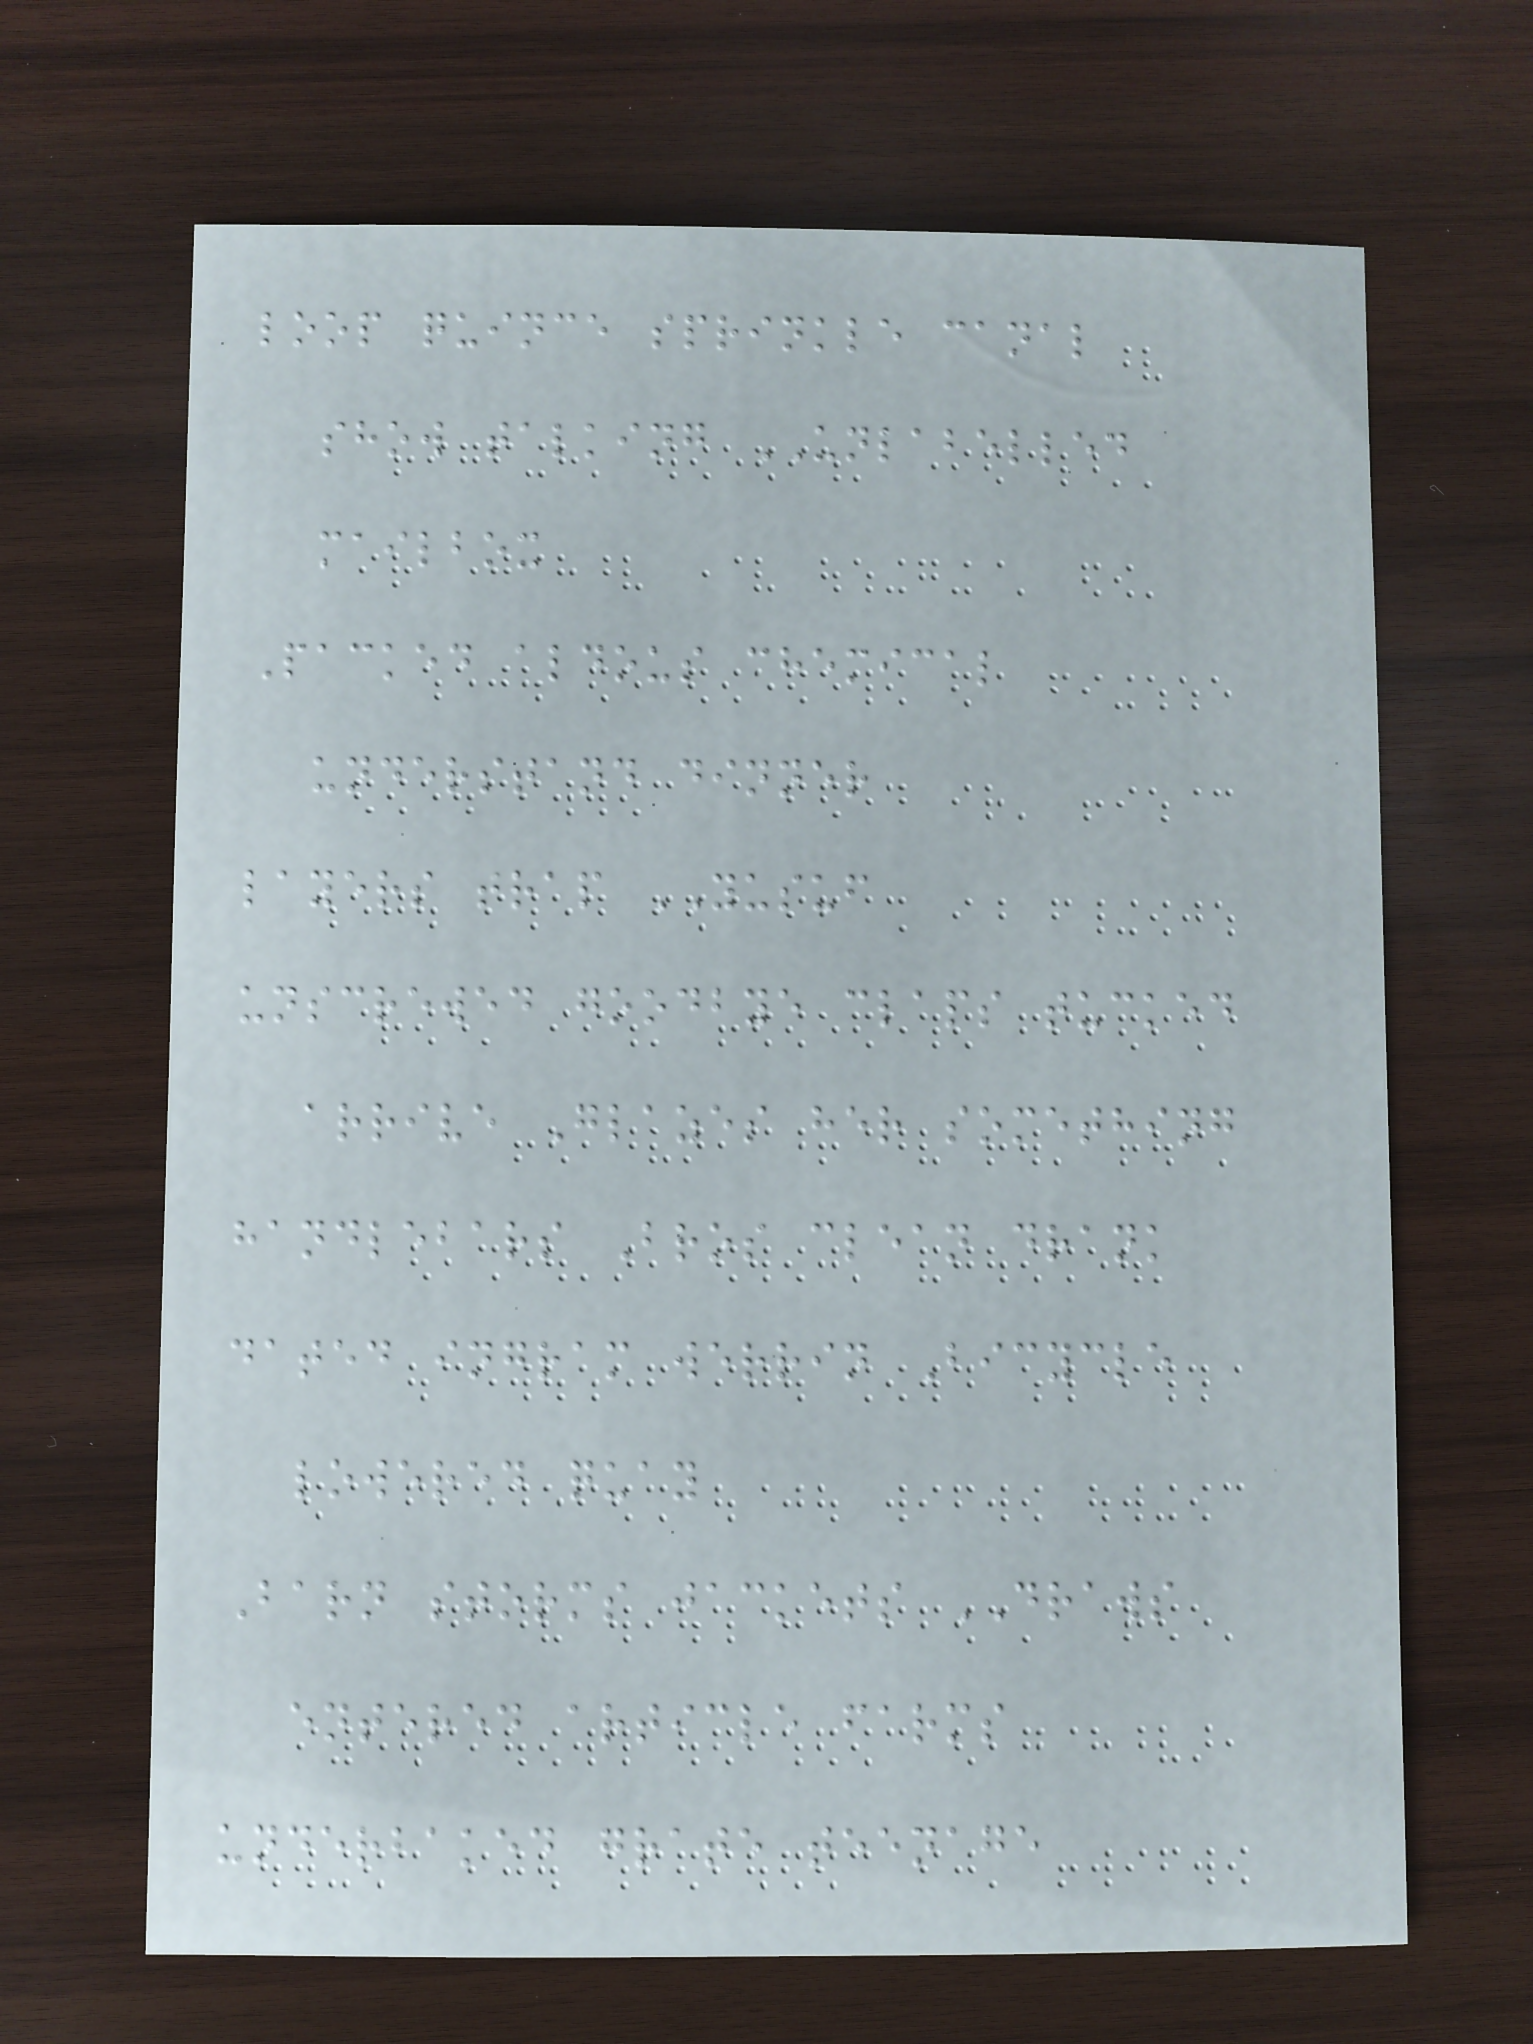loop quince sprinkle canal
show talking UNLABELLED
mailbox
Packed aldous chemical
understand dinner
layers trap YUSUF
unscrewed goodbye claps tucked
arrive Glazes her something
handlebars Bros clean drank
dated ingram werrin Bicycle
lowered quay
Barn storms jackets DRAWS
entered article farms
underbaked grate teenage
